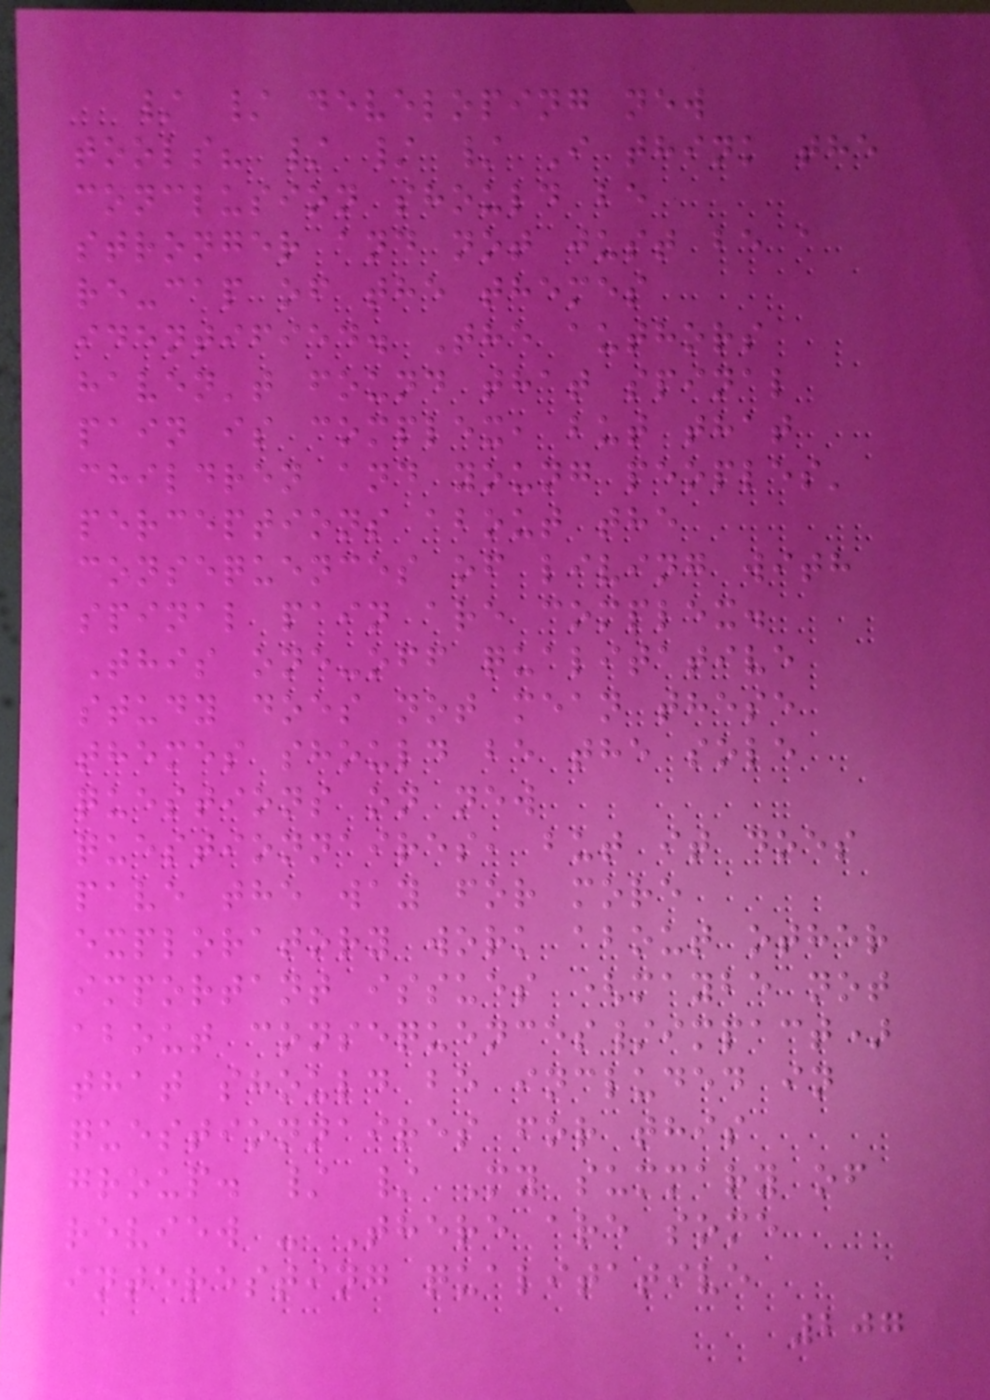/ / developing new
tools? / / / I think the
conclusion should be
stronger and not just be a
re-cap of the themes
identified. The authors
haven't found that spinal
pain is complex, but that
children and young peoples'
perceptions about the
consequences of living with
spinal pain are complex.
This one-off qualitative
study does not mean these
themes should be the sole
questions on new
questionnaires, but it does
pave the way for more
exploratory work about other
important issues (maybe not
about consequences/impact)
that should be included in
questionnaires for this
group. / / My summary of
review - There are some
interesting qualitative
207
